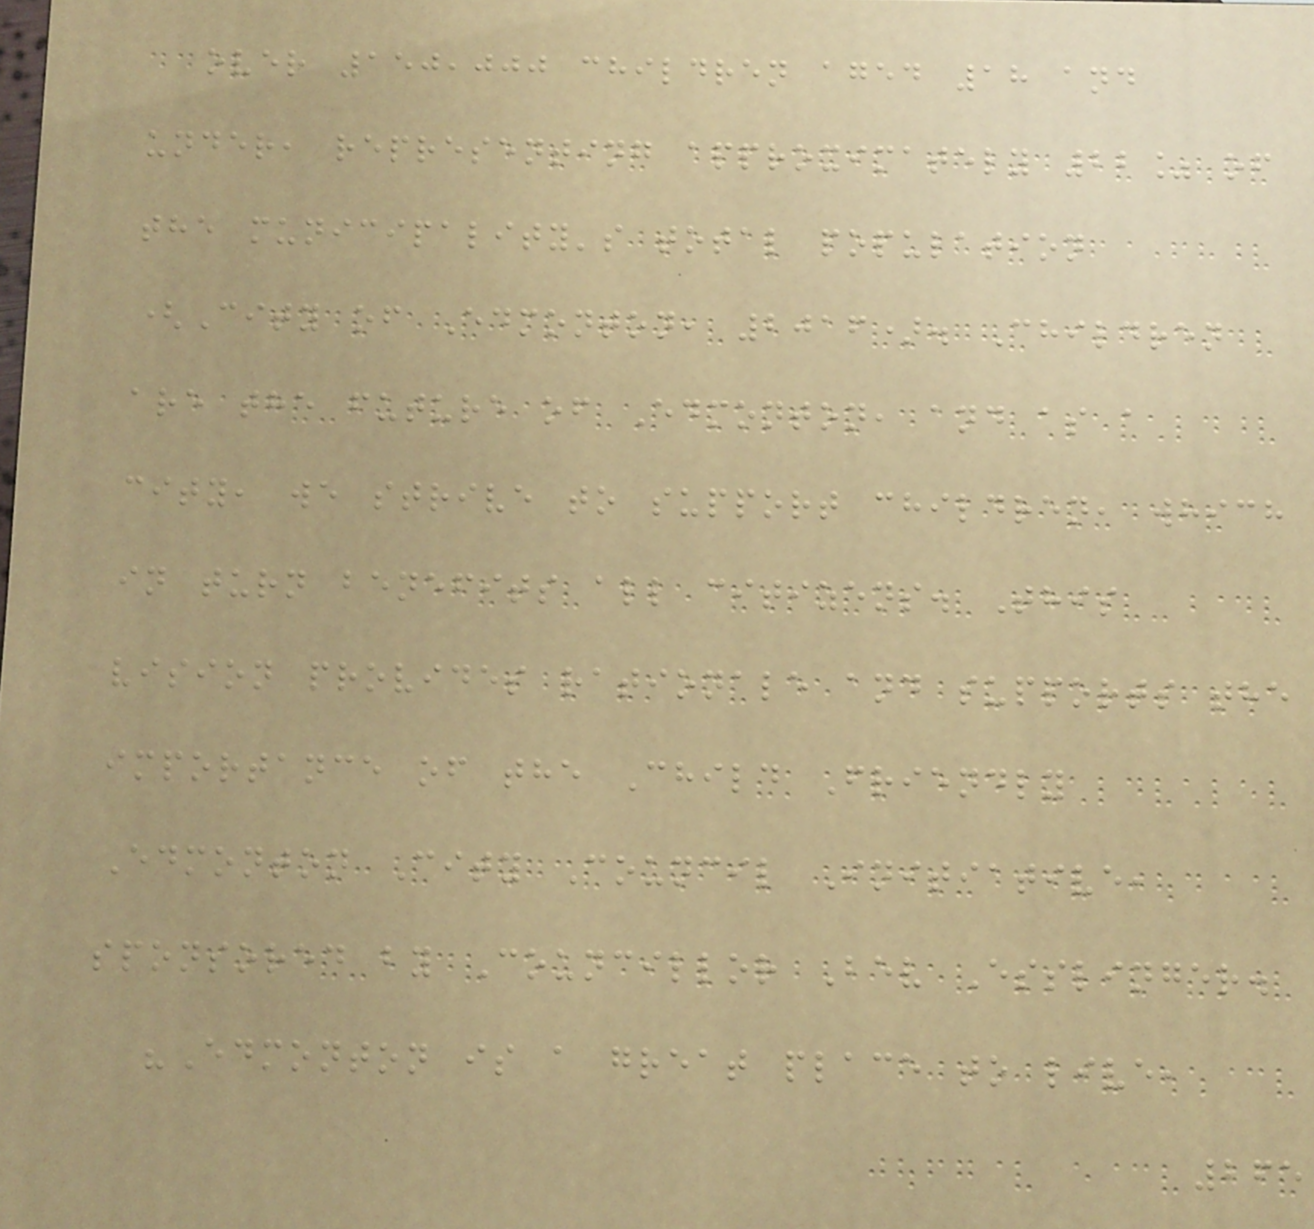over 150,000 children aged 18 and
under, representing approximately 22% of
the municipality's total population
(City of Edmonton, 2016). Children
are the future of Edmonton, and as a
city, we strive to support children, which
in turn benefits all citizens. This
vision provides rationale and supports the
importance of the Child Friendly
Edmonton City Council Initiative,
sponsored by Councillor Bev Esslinger.
"Edmonton is a great place to live,
265
